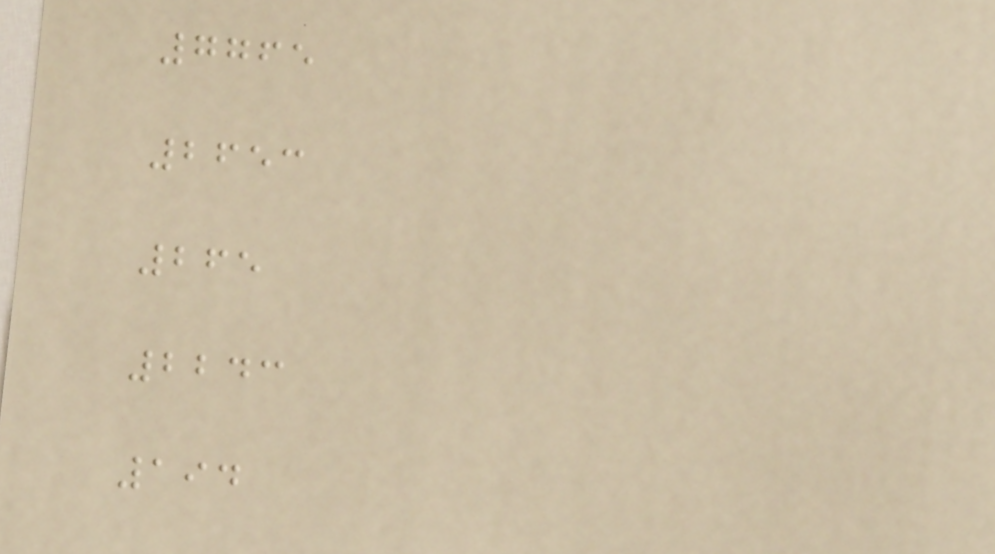7765
2653
265
2243
194
